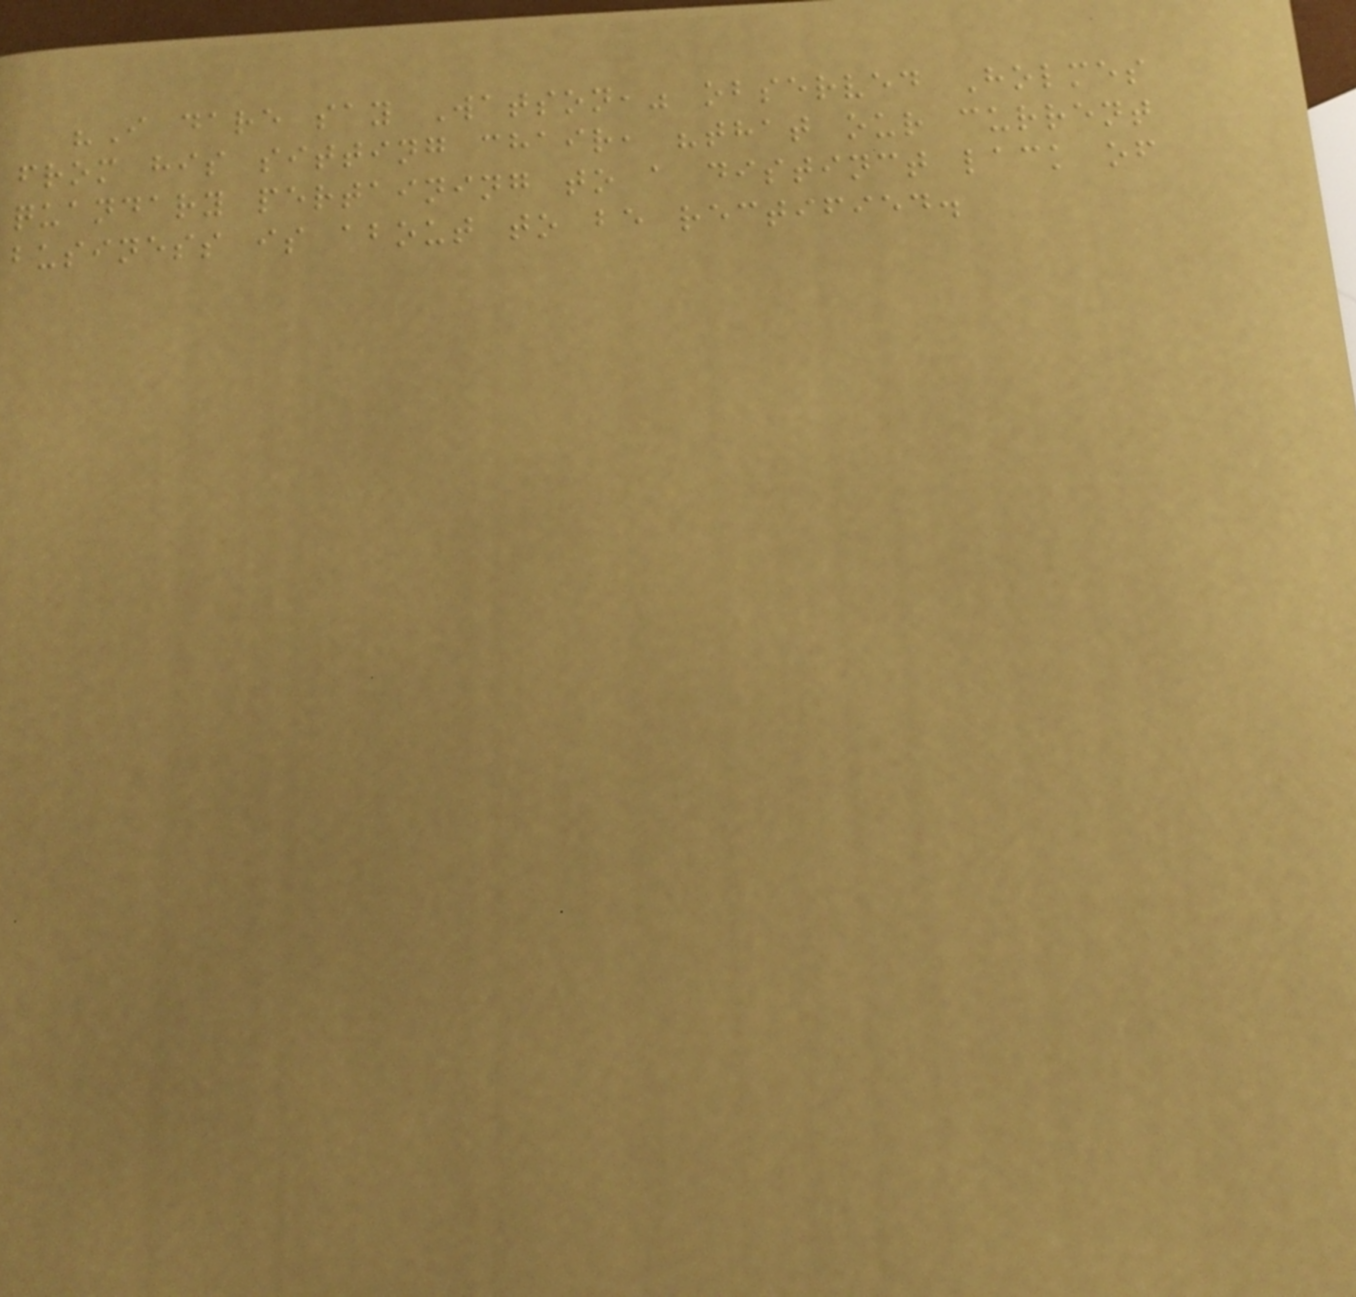"I dare say Watson," observed Holmes
from his sitting chair, "that our current
quandary pertaining to a distinct lack of
business is about to be rectified.
